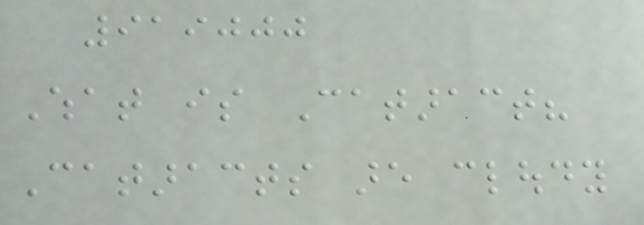919000
What is Cataract?
Cataracts are cloudy
